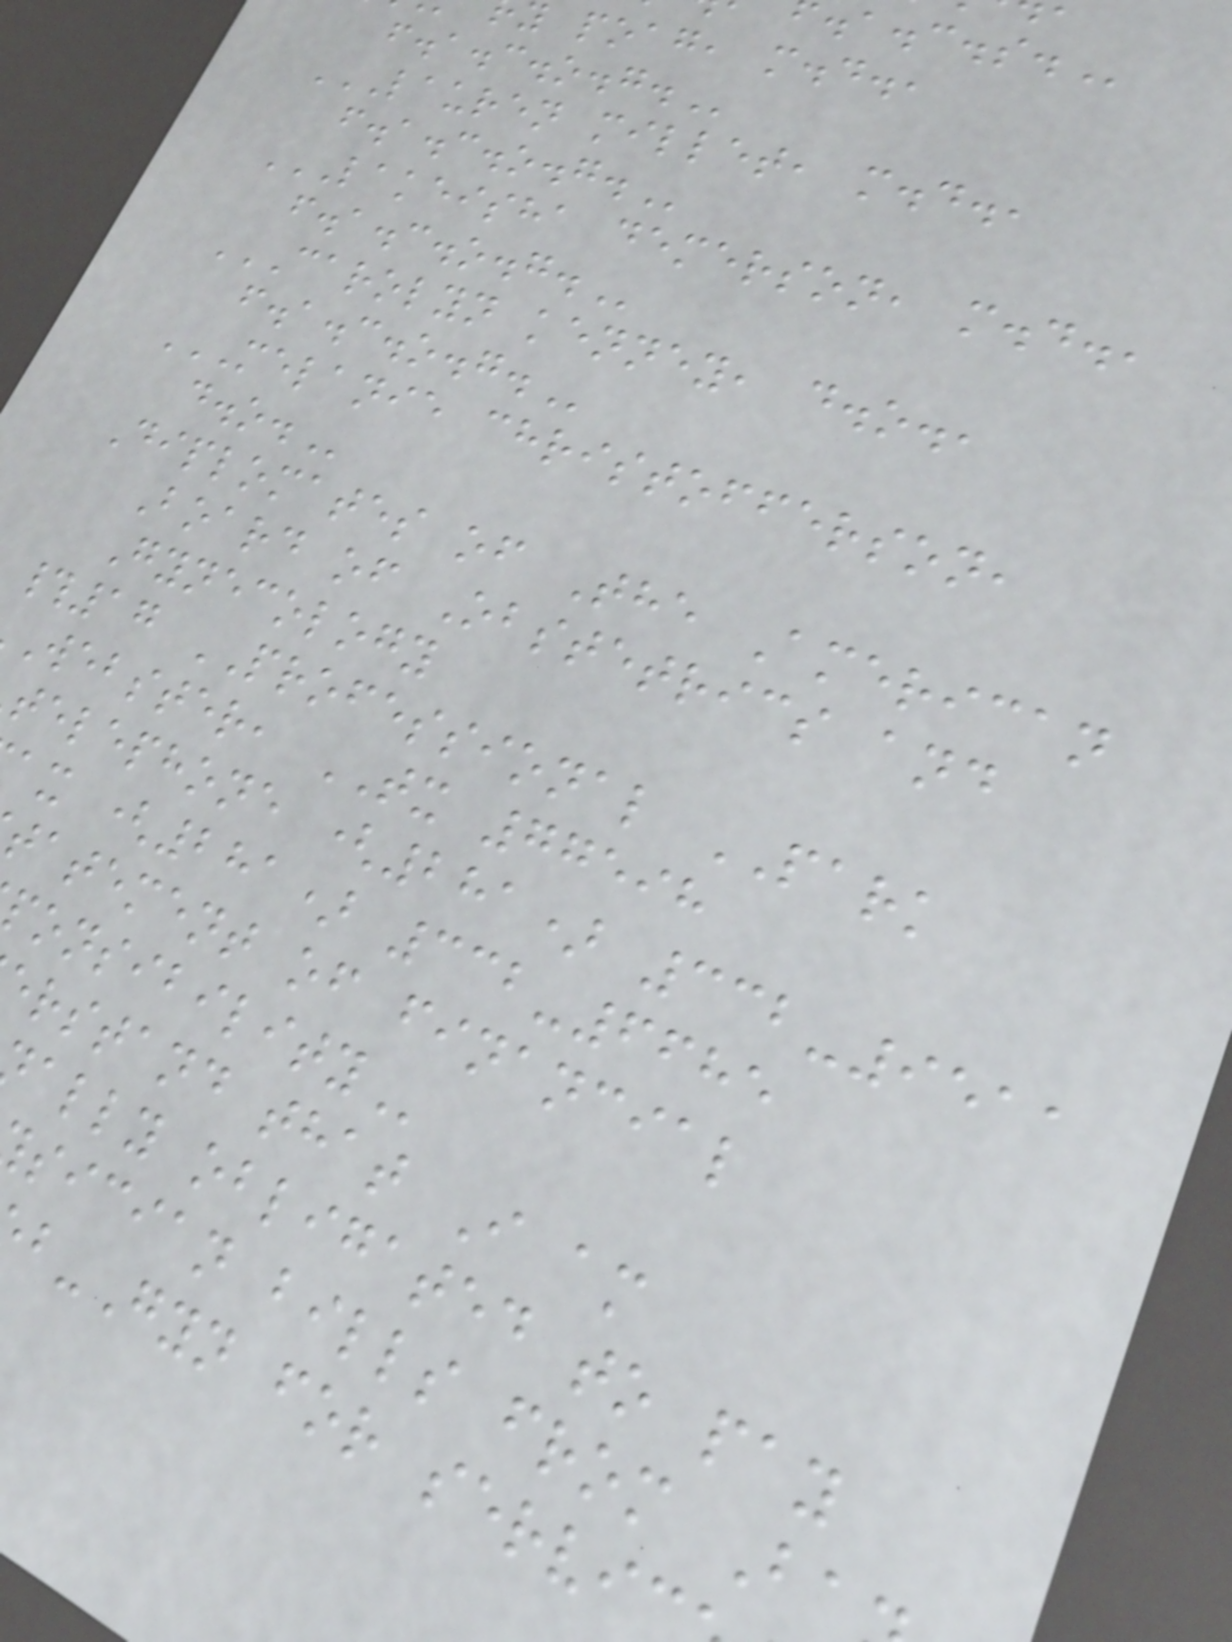poag, m.d.,
LAUREN MILLET, M.D.,
LAKEISHA DEMERSON, M.D.,
CAROLYN KENNEY, D.O.,
MELANIE CHRISTOFFERSON,
Diplomates of The American
Board of Obstetrics and
Gynecology
#17 PROFESSIONAL PARK
webster, TX 77598
telephone (281) 332-9511
ax (281) 332-6685
tatement of financial
rstand that I am
ally obligated to pay
sician bills from Ba
b-Gyn for servi
